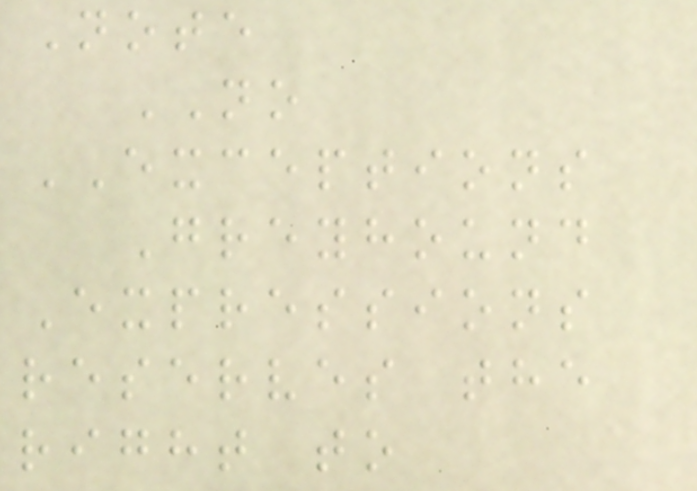Note
NO
EXCEPTIONS
Greyhound
Expressions
reserves the
right to
